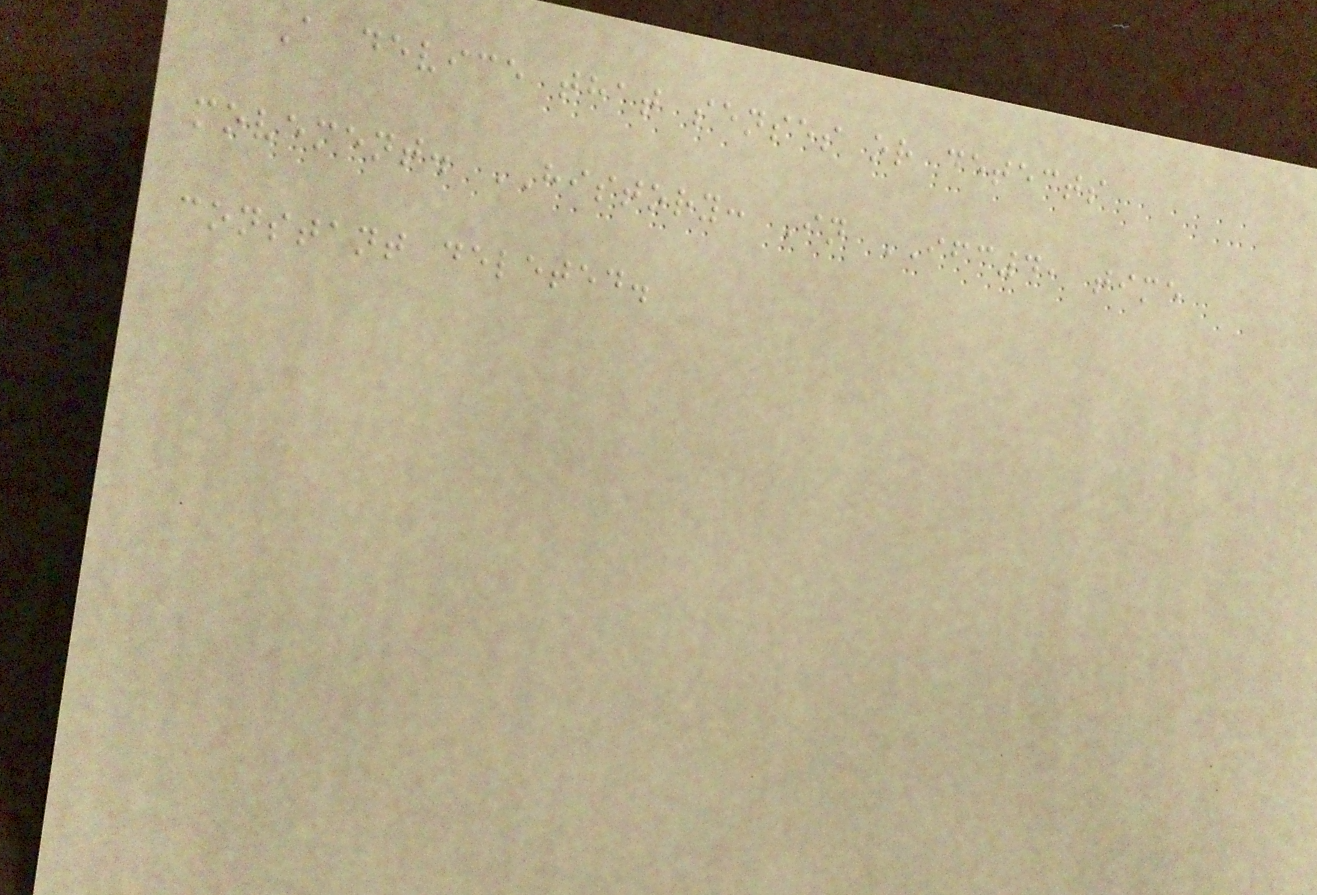A device that senses or detects
movement. HISTORY: In IFC4, time
constant deleted.
